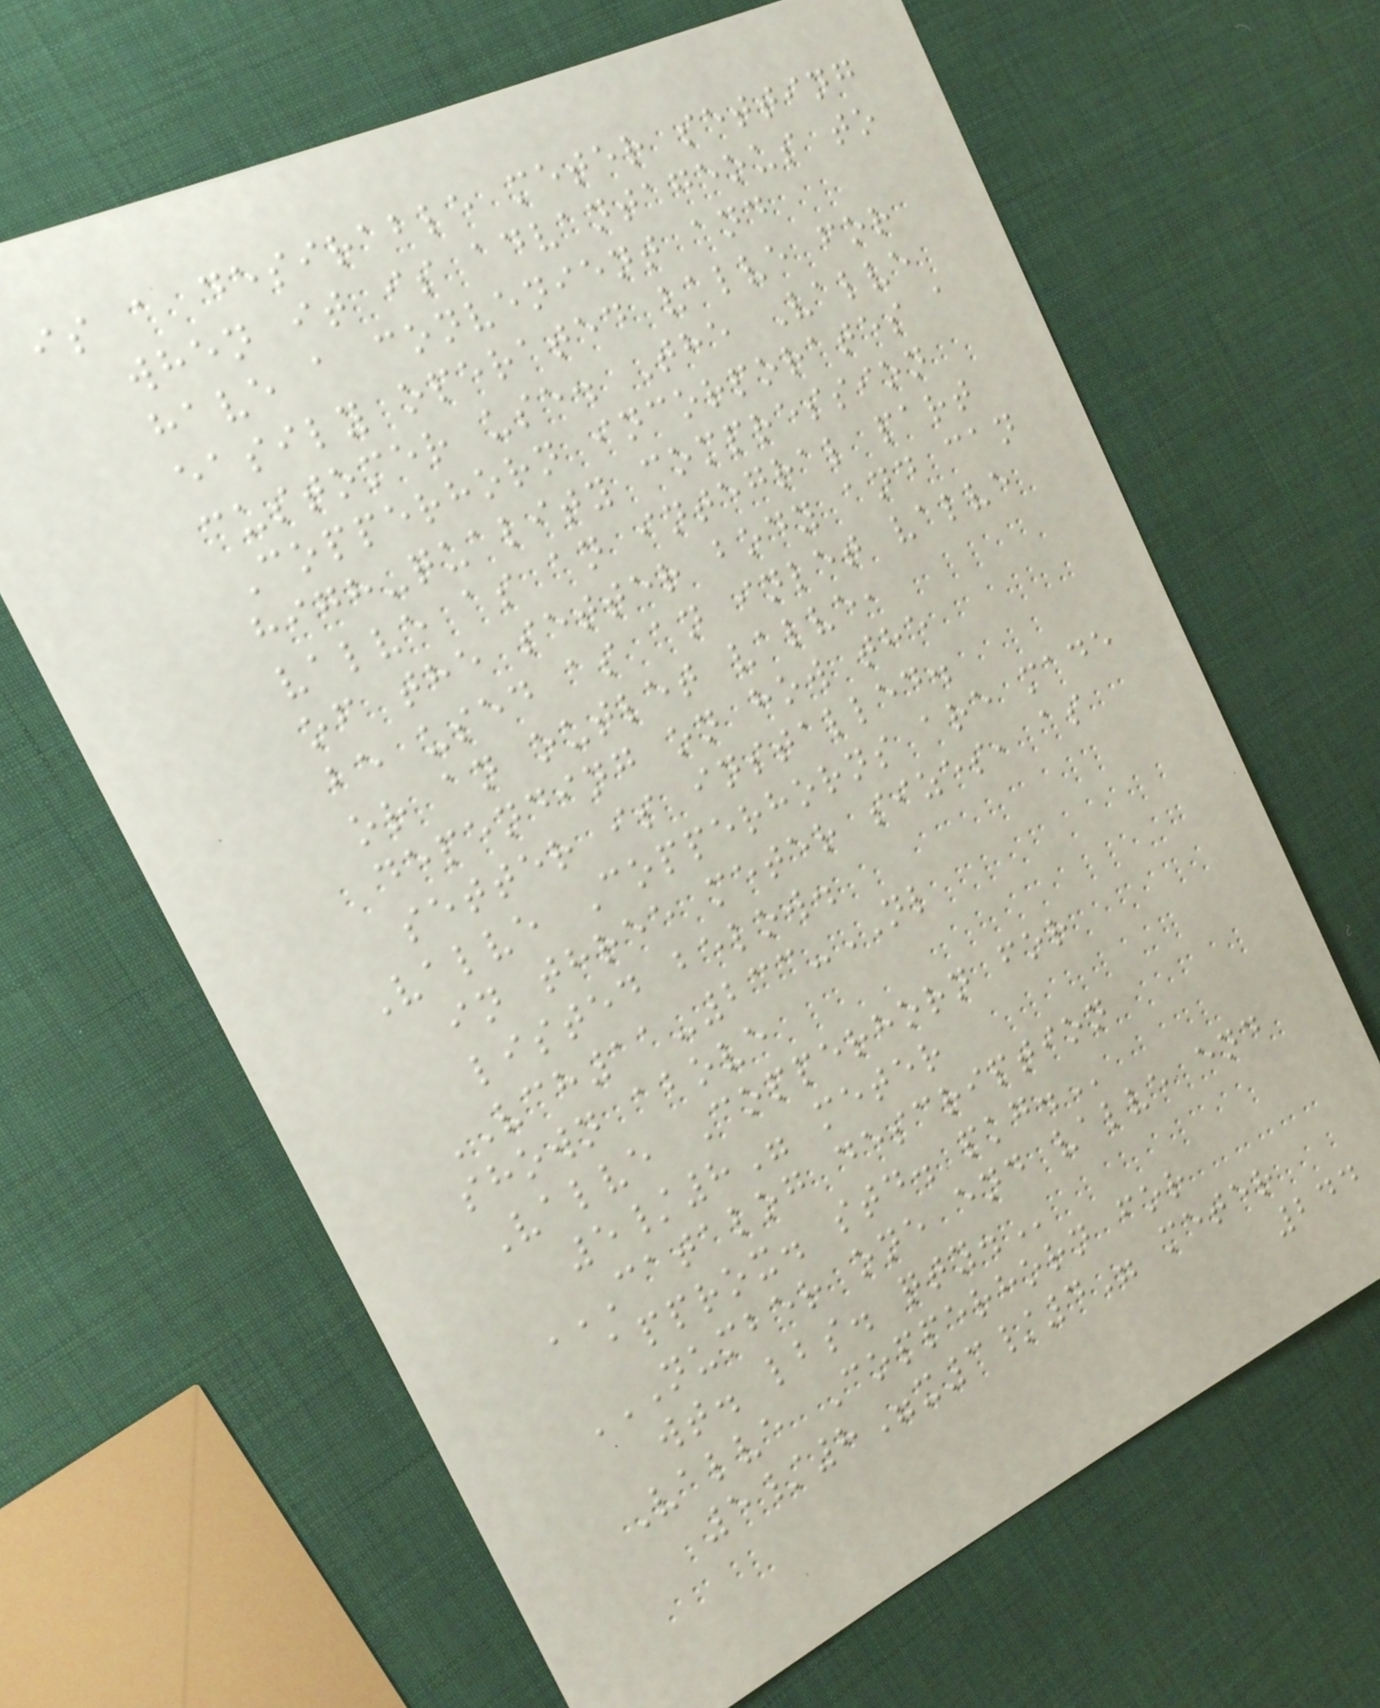is a desirable meter setting
when it is advantageous to
have a convenient and
easily operated valve for
customer use. The Valve
Copperhorn incorporates a
high-quality compression
valve as an integral part
of the setter body and can
be used as an inlet valve
or an outlet valve,
depending on how the
setter is installed.
Valve Copperhorns are made
in three meter sizes, as
listed below.
VCH11-233-NL
shown above
Valve Copperhorn for
5/8" meter
CATALOG DESCRIPTION
APPROX. STD. PKG.
NUMBER ONE END VALVE END
WT. LBS. QTY.
Valve Copperhorn for
5/8"x3/4" meter
244
